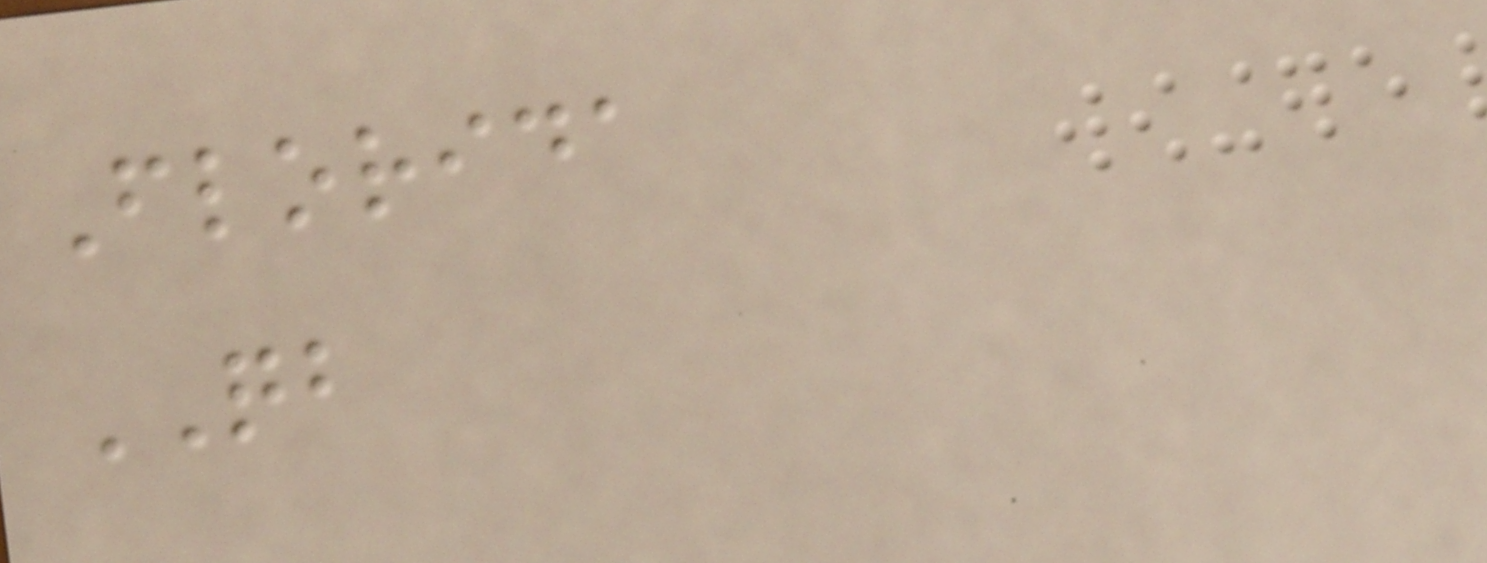Florida
QB
